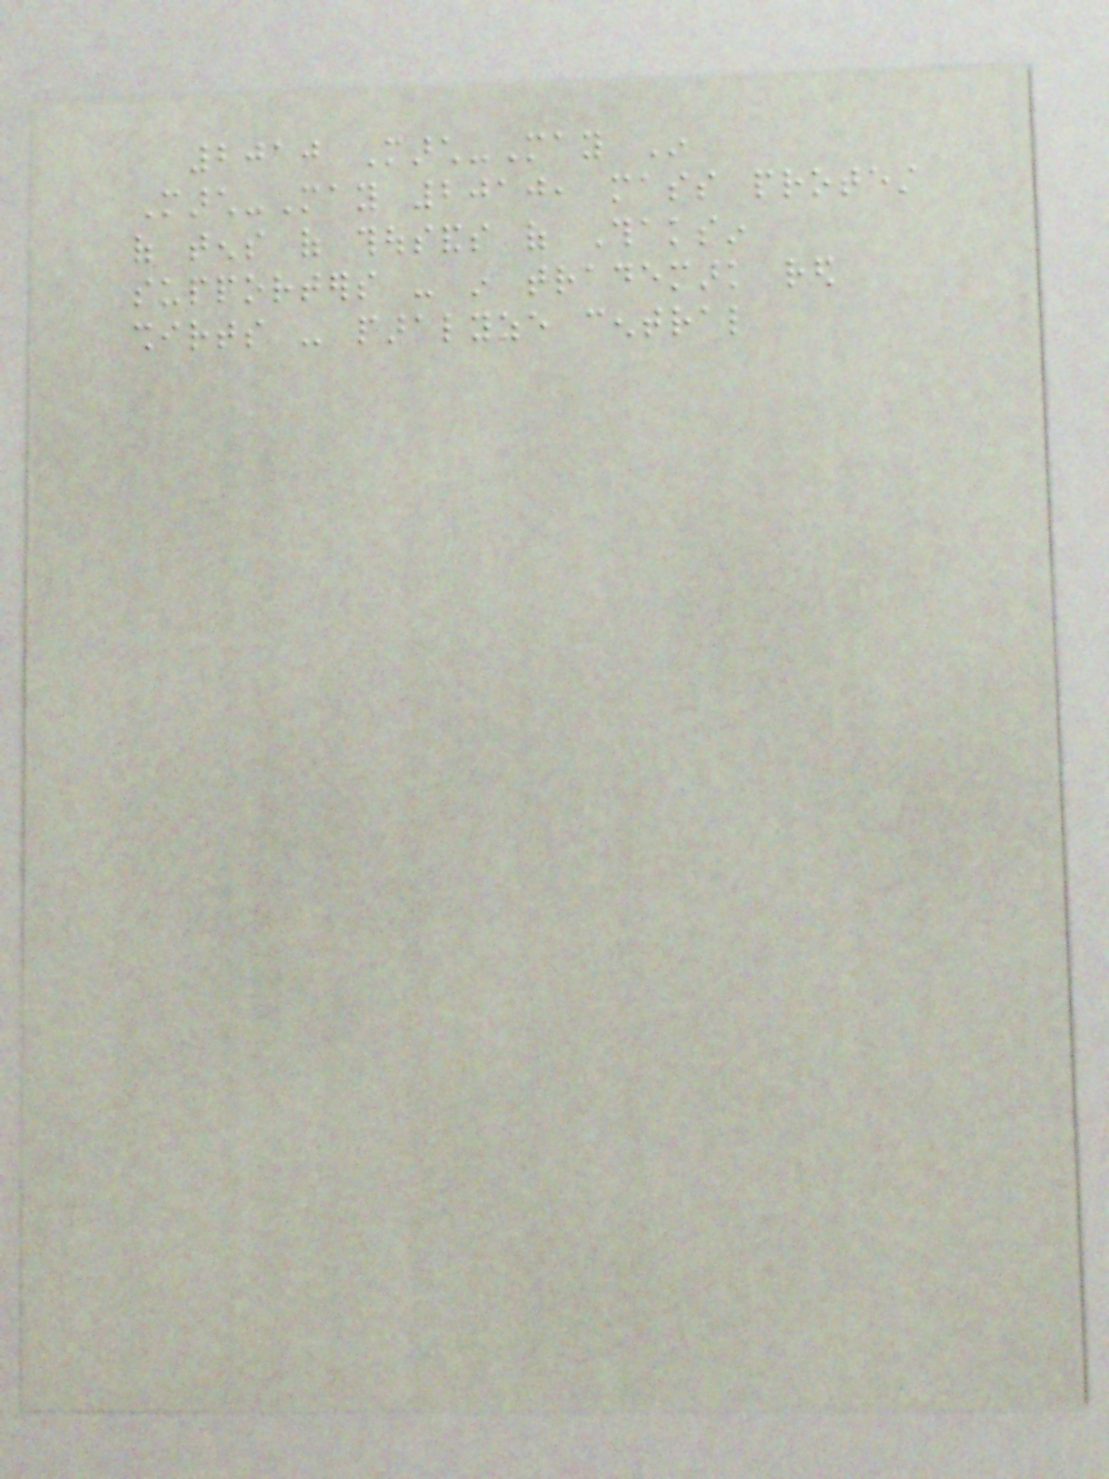2010 March-May In
March-May 2010, mass protest
of tens of thousands of Thaksin
supporters - in trademark red
shirts - paralyze central
